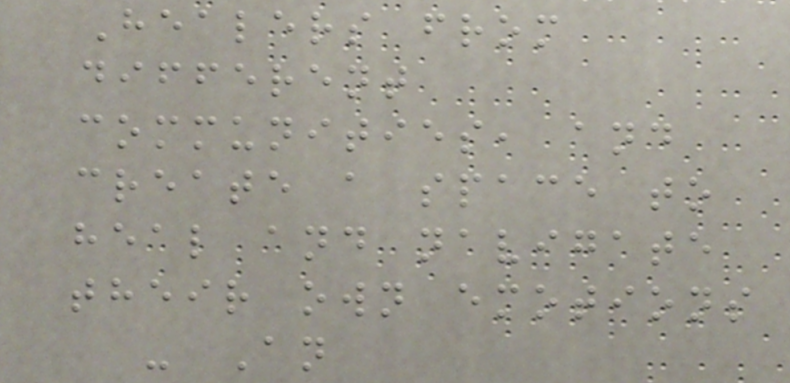Healers from
different
communities, and
create a space to
heal and navigate
their own emotions
- An
